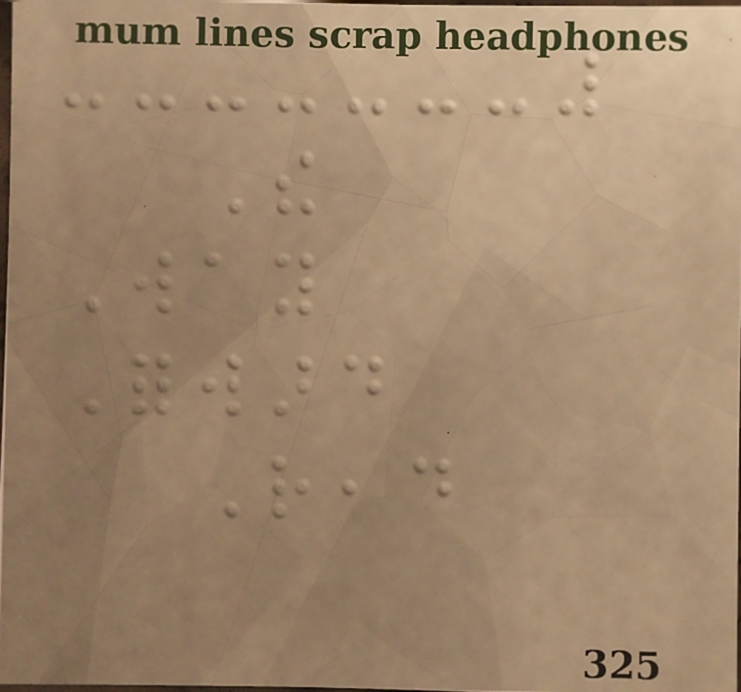The
Way
Forward
Read
